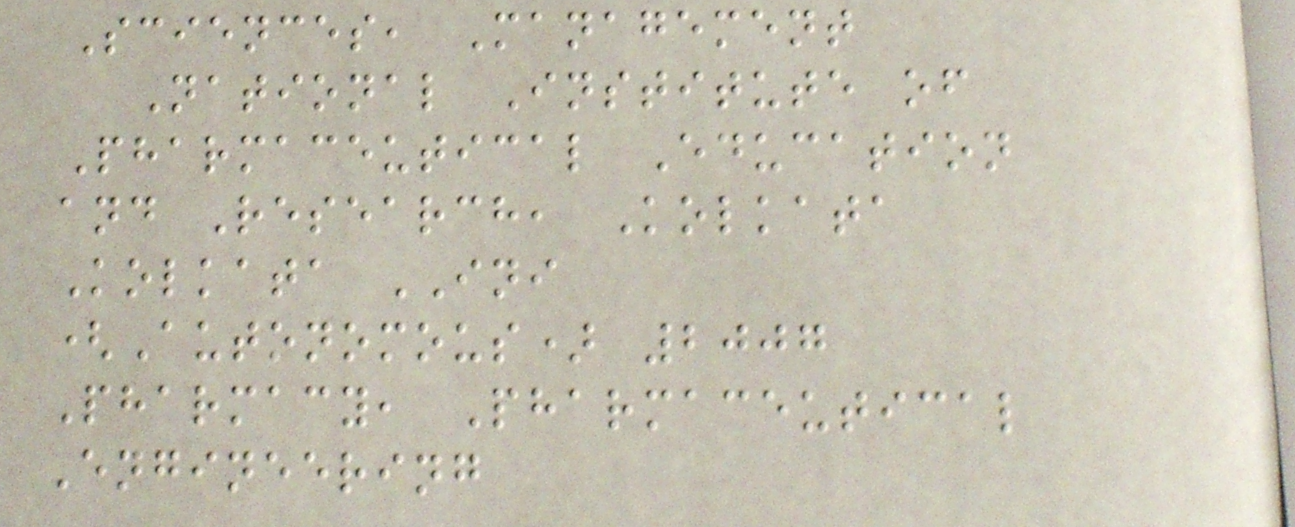Sciences, Management
National Institute of
Pharmaceutical Education
and Research, Kolkata
Kolkata INI
(Autonomous) 2007
Pharmacy, Pharmaceutical
Engineering
